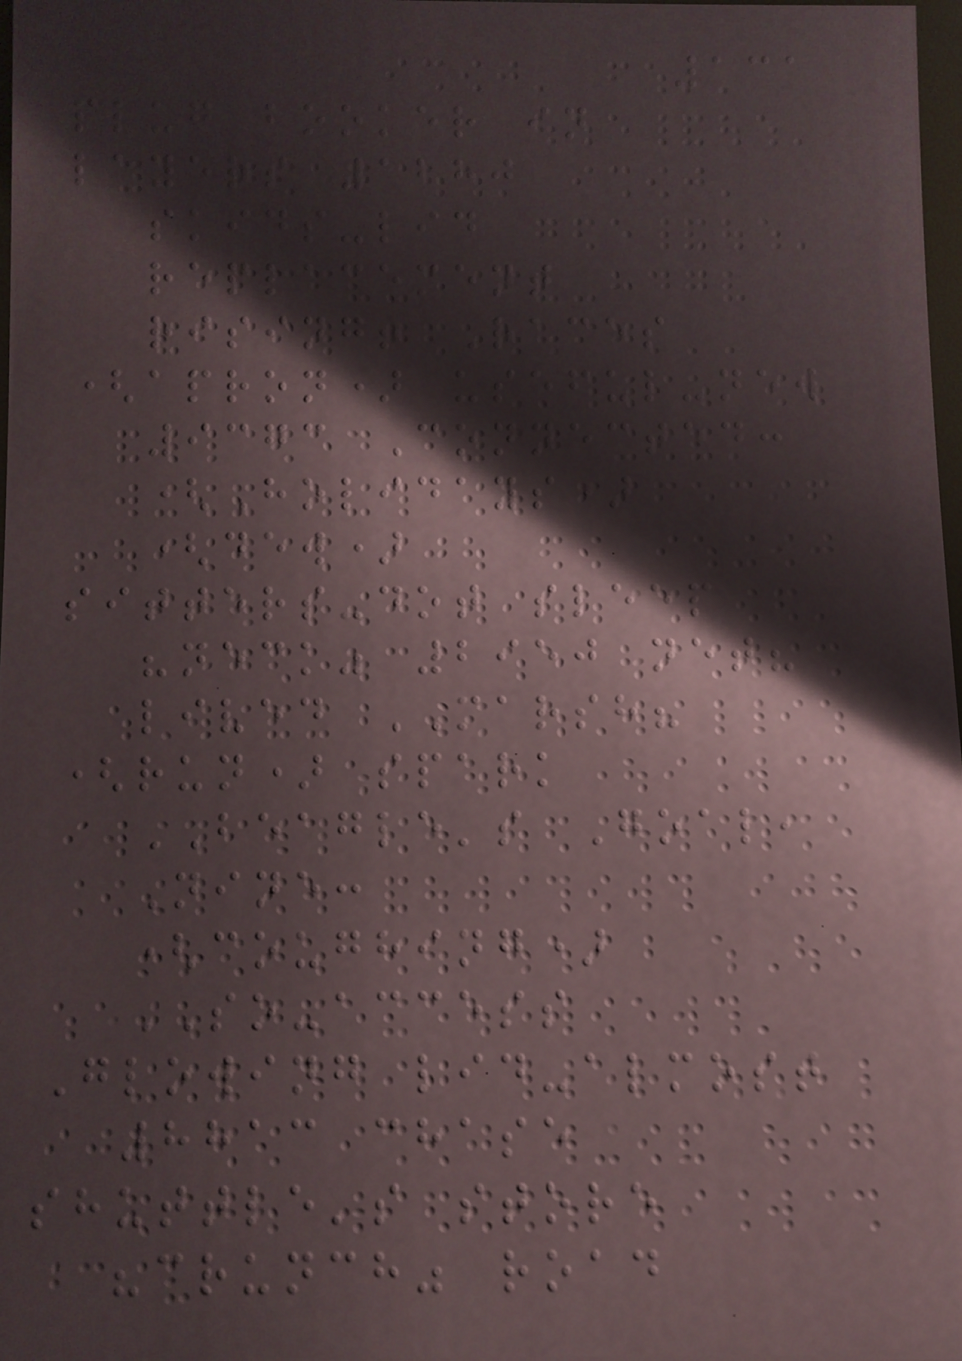131
plug booker in
layers 1280
skids-lid
replacement
rising! Races
(apron) useful-new
9373 Connected:
(Holidays)
(dew)
sitters-dot sleep
"neck" 2950 net?
lived MARSH?
(run) spark
BEAGLE's Goal,
Nine:
(coughing)
SO-access
Glowing lid-almost
8813 chase
shuttle's store
"crunch" road
